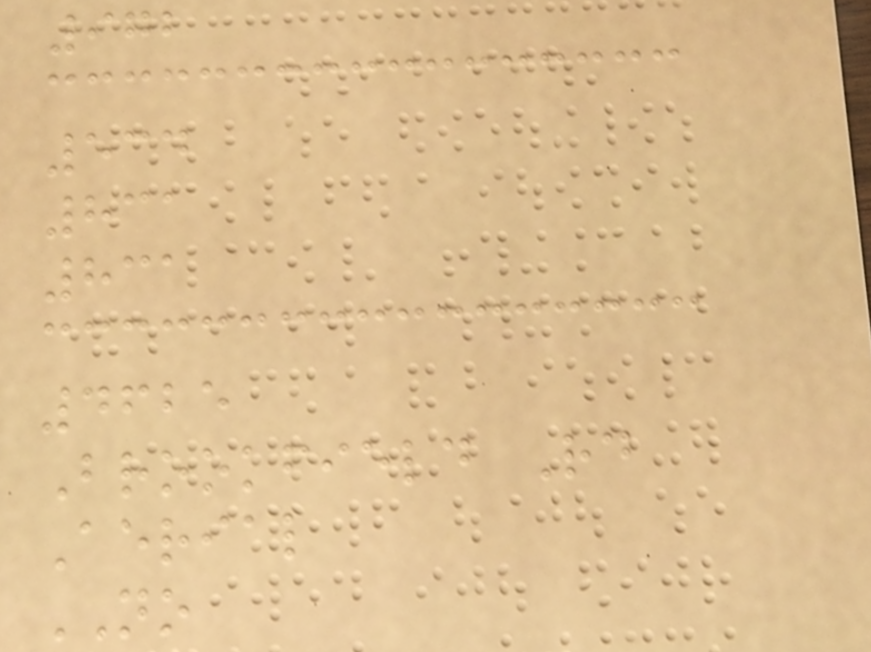972
534
831
831
4625
Brookfield Rd
Aerial
NO
